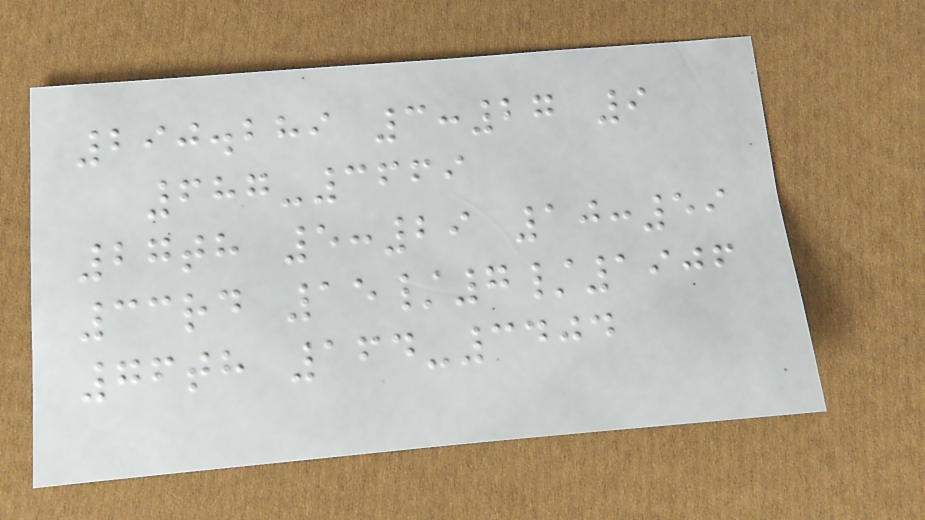290.289 3:27 9
687-3669
27th 5:29 10:59
33rd 15/7/1906
76th 164-3404
